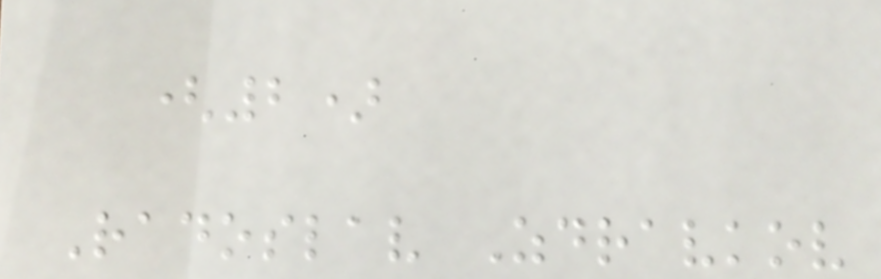(2)
Radoslav Zdravkov
